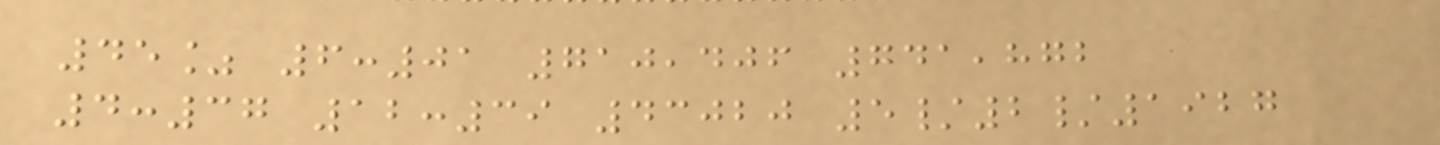45% 6:01 710,406 741,872
4:37 12:39 43020 5/2/1927
